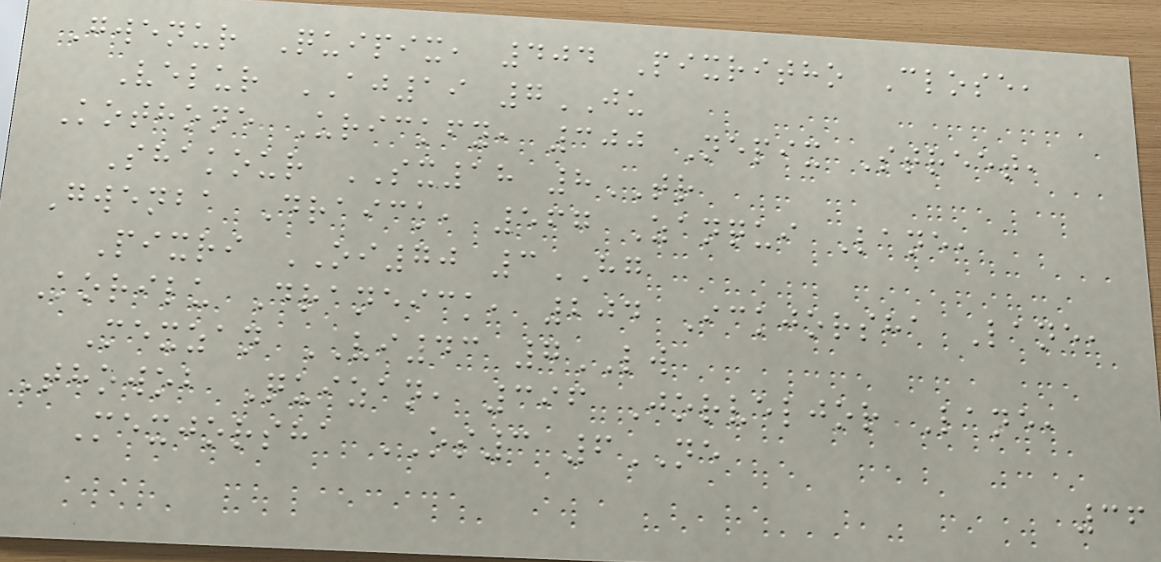Gwenur Quipix, 404 Pixritho Close,
Velur AJ19 7JU
Kothone Urickfy, 300 Nepix Street,
Shakour SX18 8TR
Gwenba Draick, 567 Zanqui Lane,
Pixri OI70 3HG
Korilu Draneick, 204 Ickjorsha Lane,
Mexzan VI43 7LW
Thowob Quizan, 396 Jorveljor Lane,
Mexjorsha OS3 6NE
36
